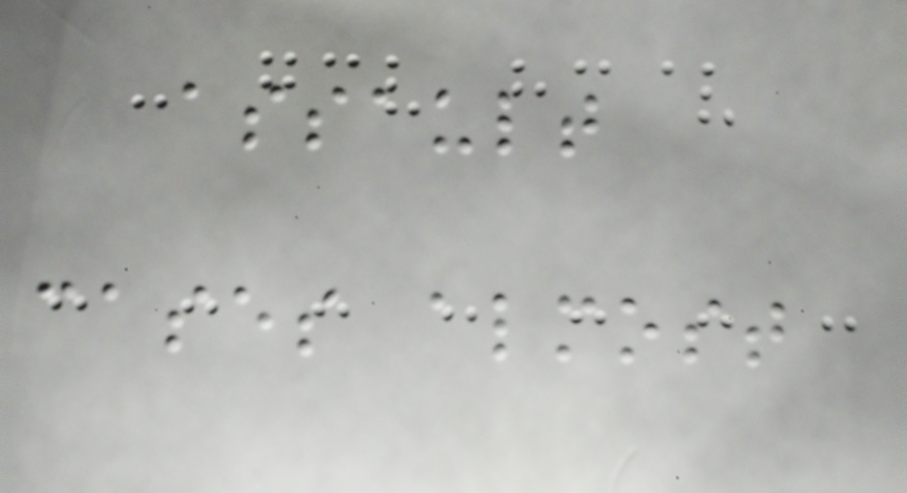assault
cases almost
